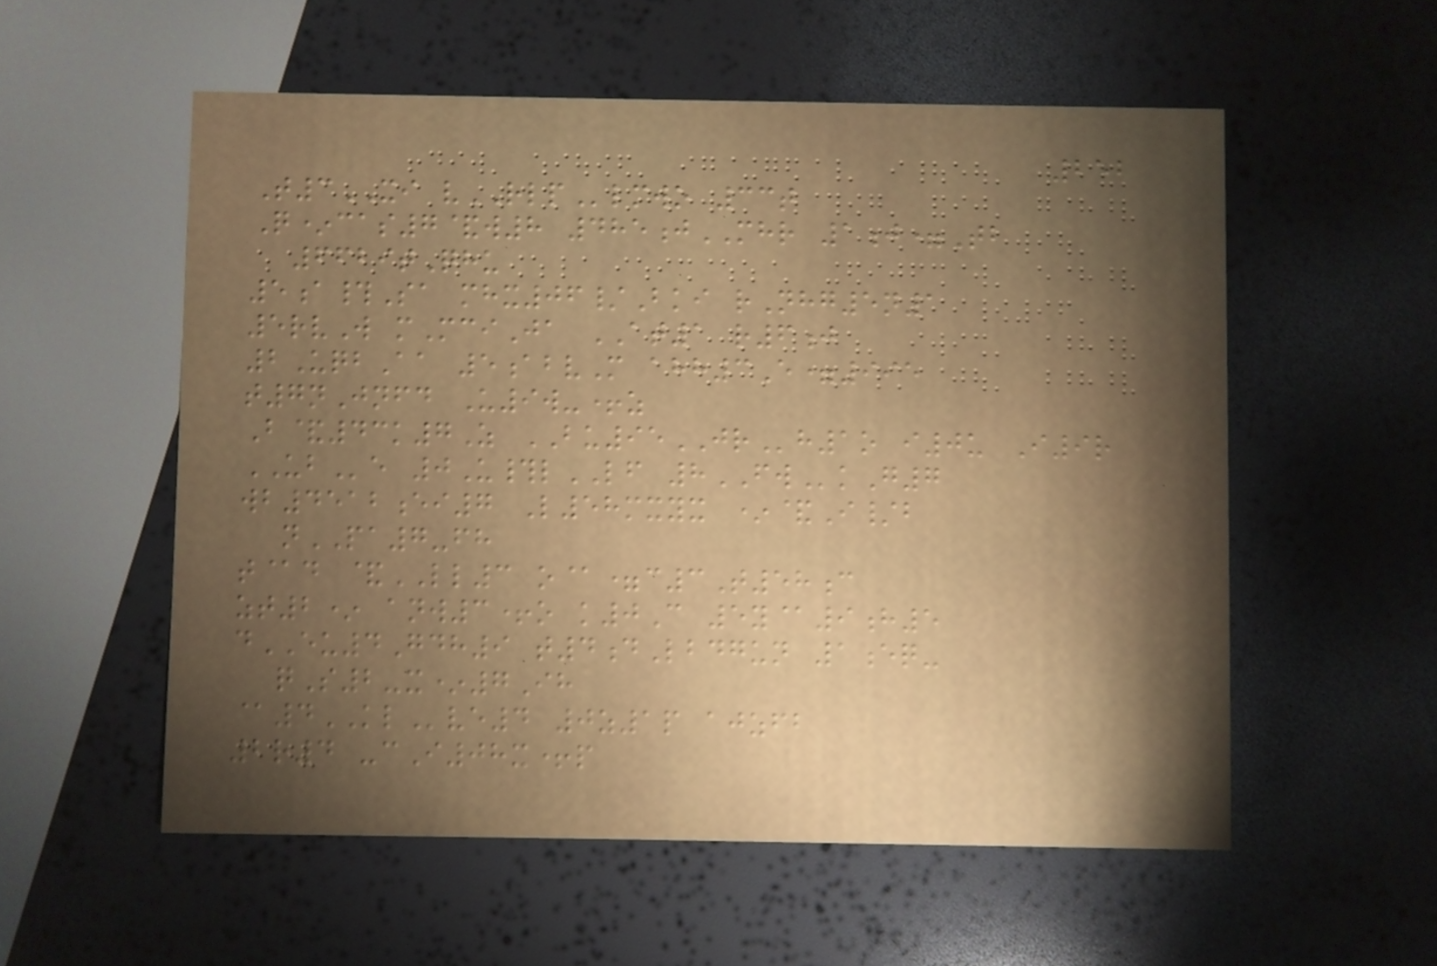252
T3XI vRLPlmwo 33t
Q*cas7&w8 485jMHR 1j=Tb
6629tQhu
5a#Sa mhx06/Bki rNhg5n1
5rvW mMciJa AT1 r6j
2UqbAa 5abvM ahh3E=995
t7nJnfd U9w-+z
B&43k7Z BU95JRh1o i0u I9r
UBe 0U#lLF 8FWkG7
wb4512ei7 L58mxyx *&I/b
nPA7-fh
t@d &LL3 o@=c3T58c
zt2* anw3+o k0C 5y@9h5
dEU4Gdh9 t4dLbdgun 1eq-
qS2-x*7Ih
@4KLve4 0z1p ajzfb
2r4 -cI08x+p
